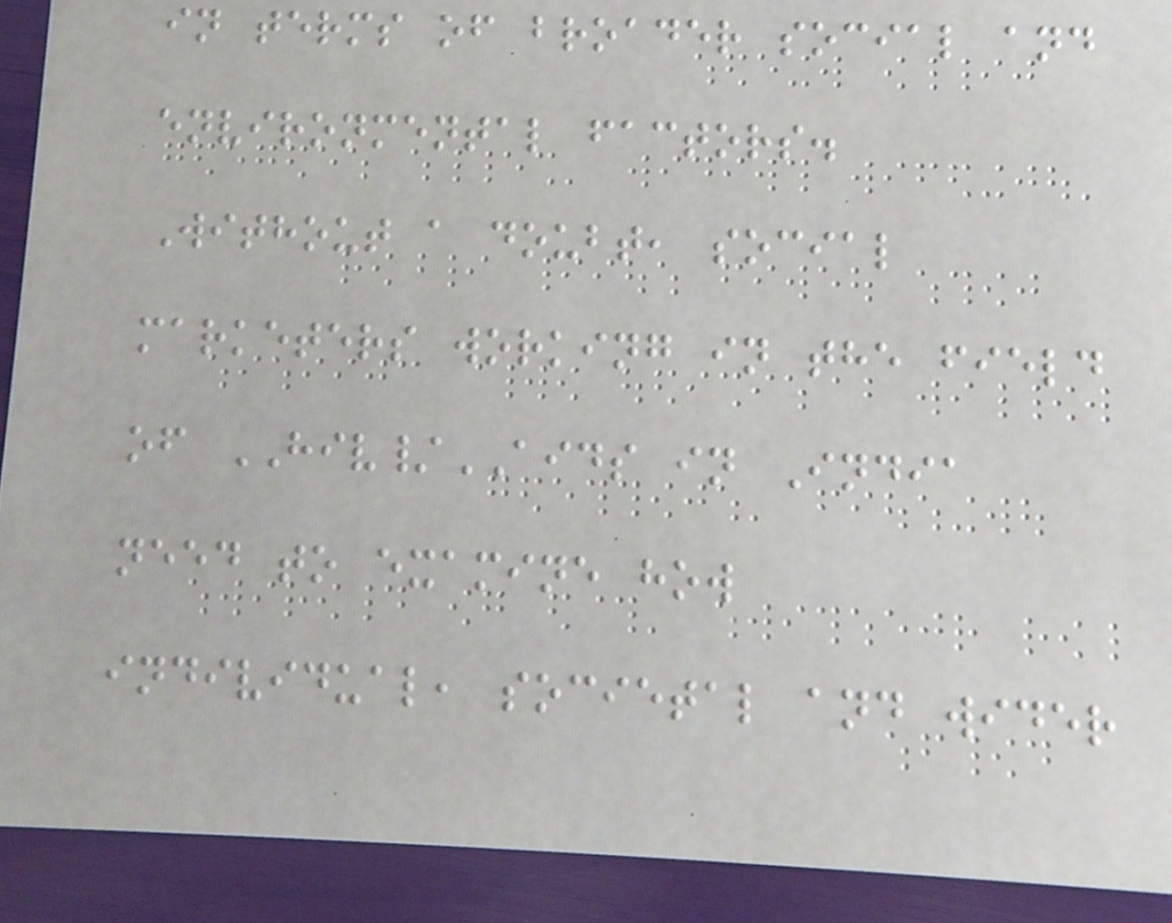in terms of broader social and
environmental factors.
Without a doubt, social
marketers working in the field
of HIV/AIDS in India
need to examine how
individual, societal and wider
